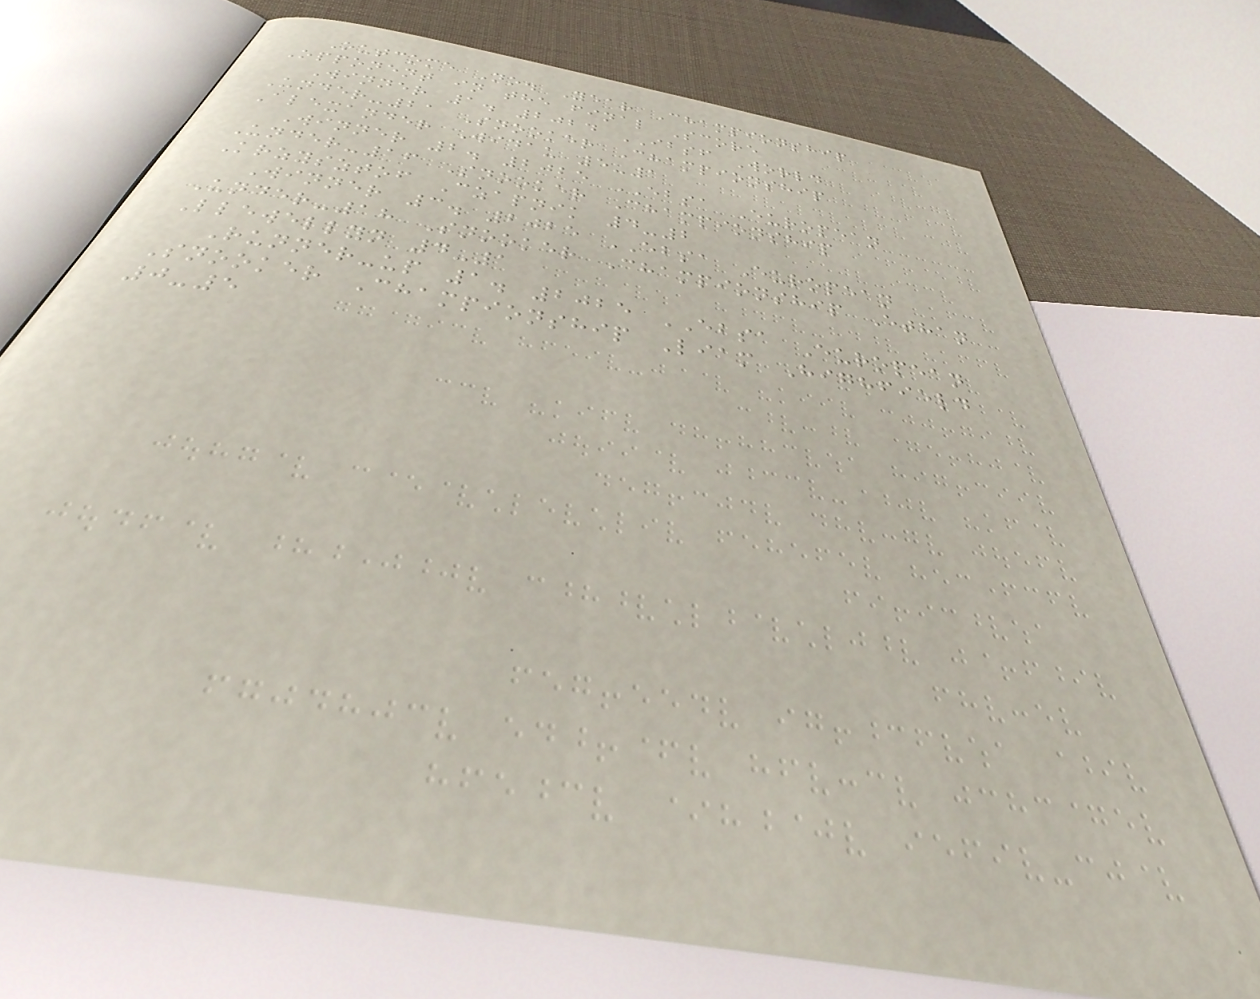Outcome No. Year Championship
Opponent in the final Score
Winner 1. 2024 IBSF World
Under-21 Snooker Championship
Alexander Widau 5-1
Winner 2. 2025 EBSA European
Under-16 Snooker Championship
Krzysztof Czapnik 4-2
Winner 3. 2025 EBSA European
Under-18 Snooker Championship Ethan
Llewellyn 4-1
Runner-up 1. 2025 EBSA European
Snooker Championship Liam Highfield
0-5
